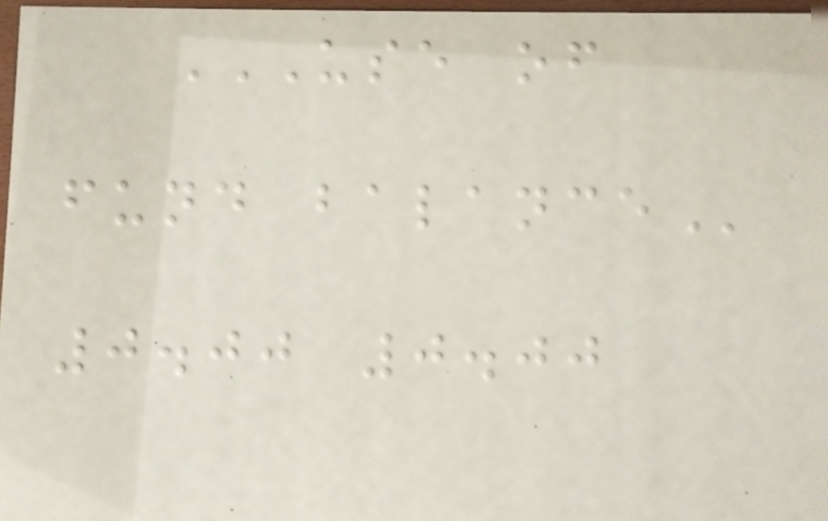USE OF
FUND BALANCE
0.00 0.00
